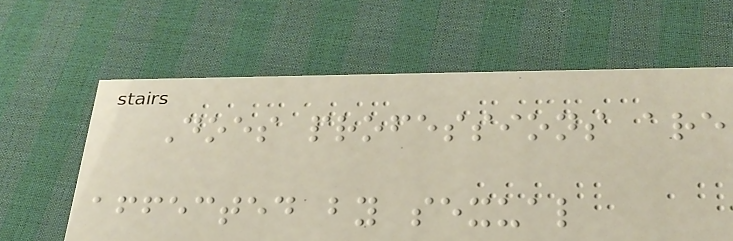Does professions are
affected by sexual
